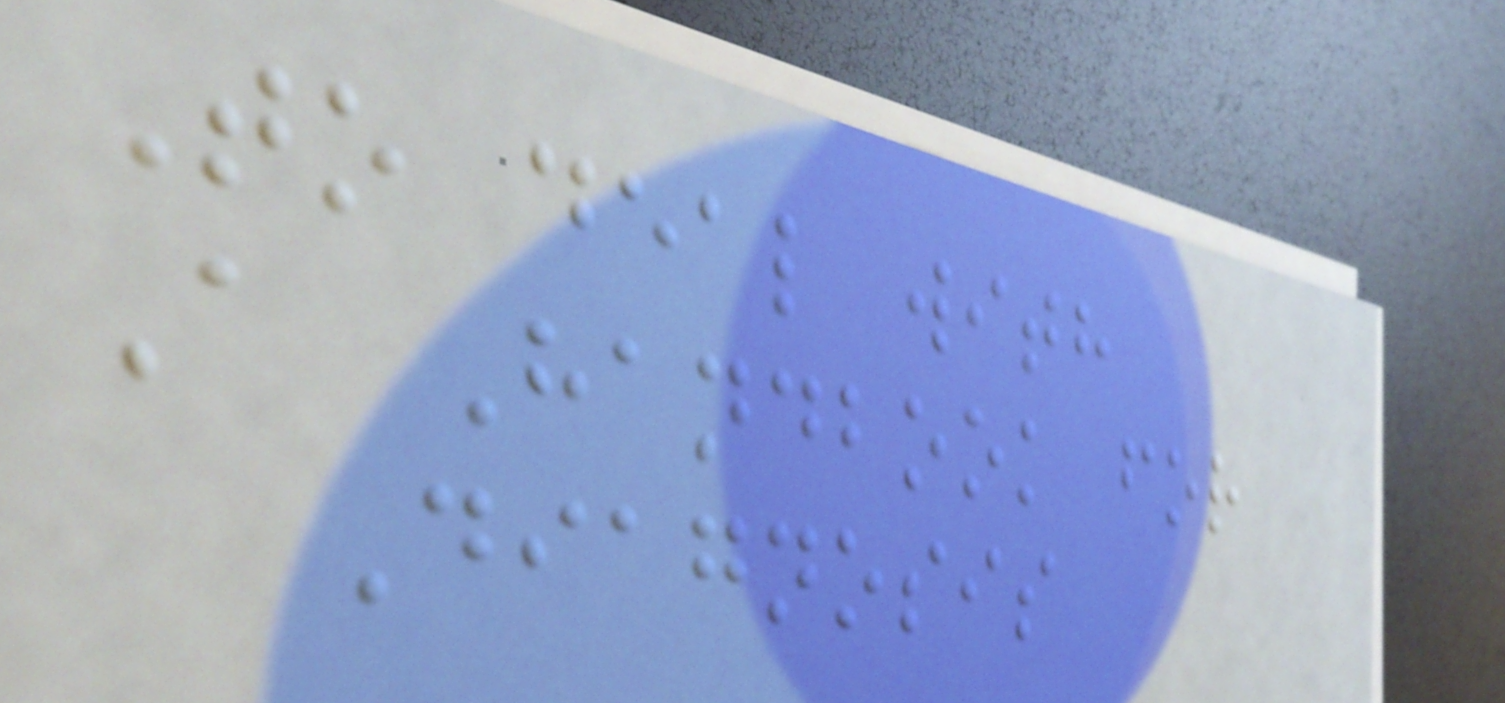To deal with
A Handbook for
Diagnosis
